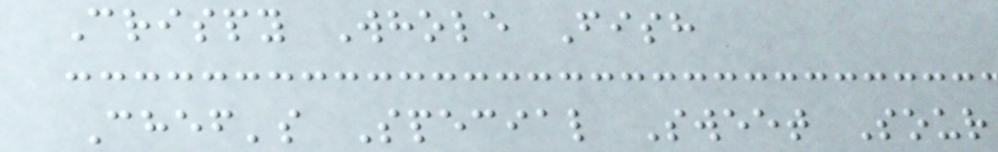Crispy Whole Fish
Chef's Special Sweet Sour
